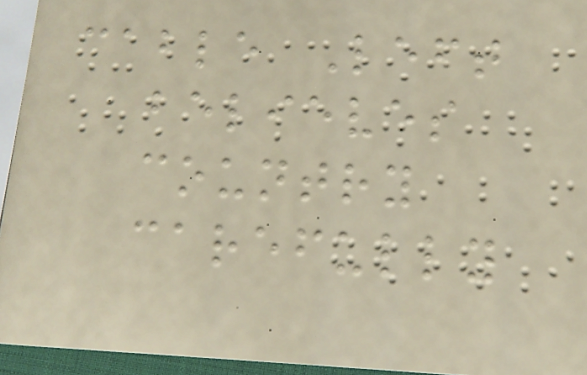cable Left
believes
country
carefully
